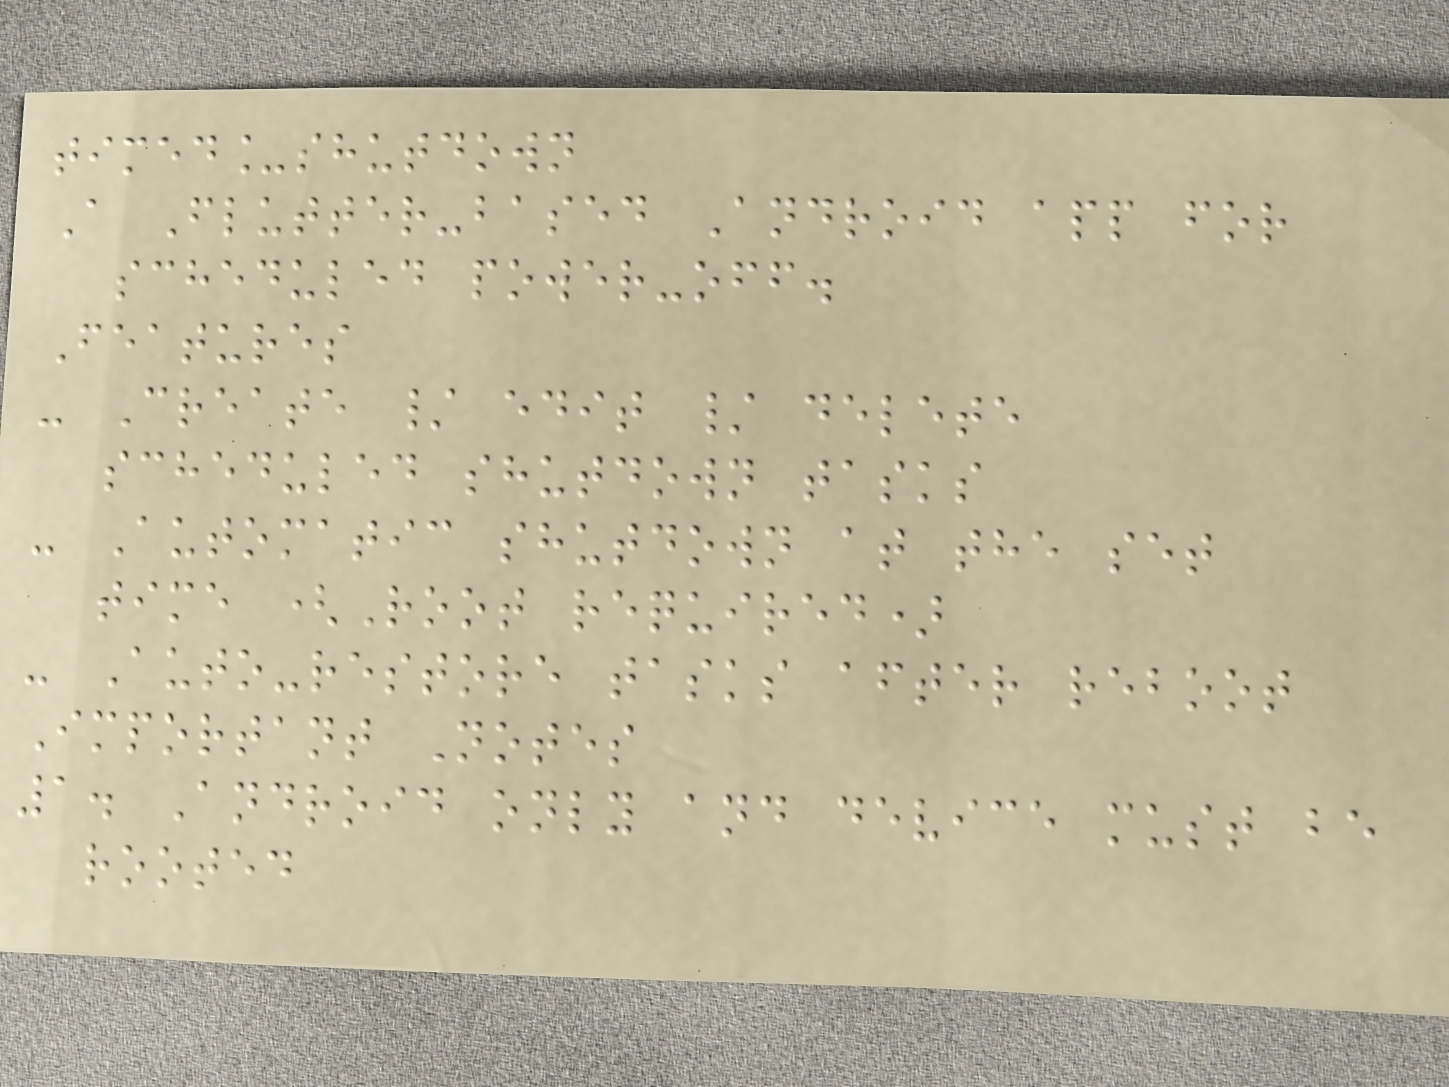timed_shutdown
A Flutter-based Android app for
scheduled power-off.
Features
- Create / edit / delete
scheduled shutdown tasks
- Automatic shutdown at the set
time (Root required)
- Auto-restore tasks after reboot
Important Notes
1. Android only and device must be
rooted
